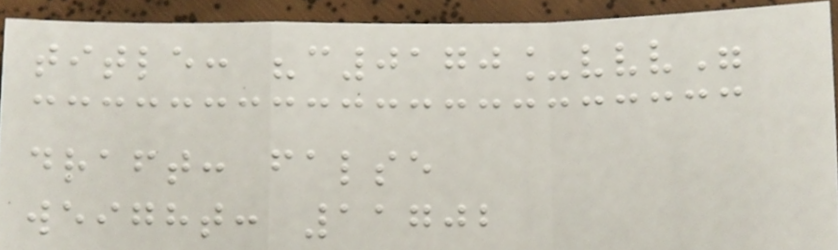title: "c0170_vvv"
draft: false
weight: 11702
